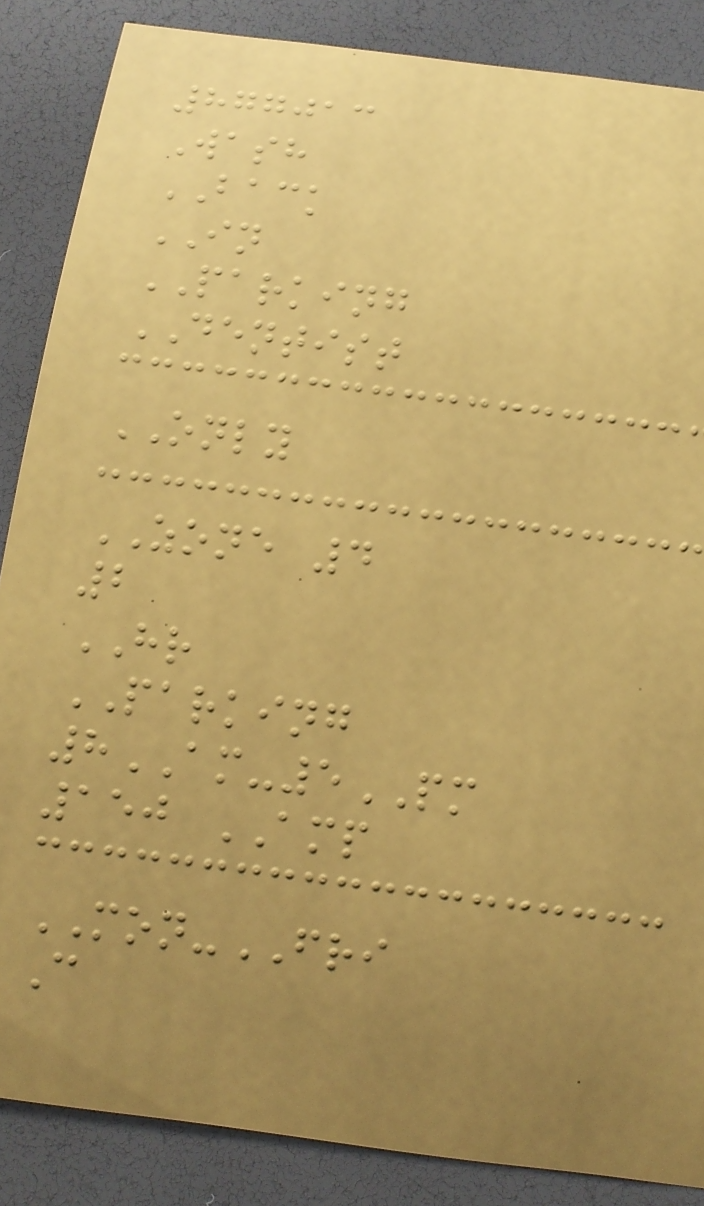877013
Wash
BACK
IN
PARKING
DENTIST
ONLY
ZONE 4
2
HR
PARKING
8AM-5PM
150 AMP
MON-FRI
C
